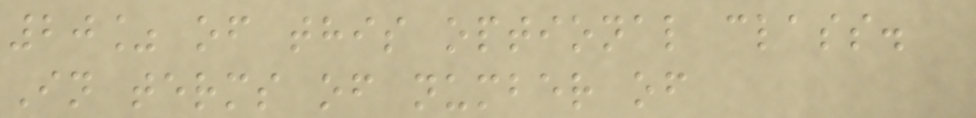20% of this optional class.
In terms of number of
